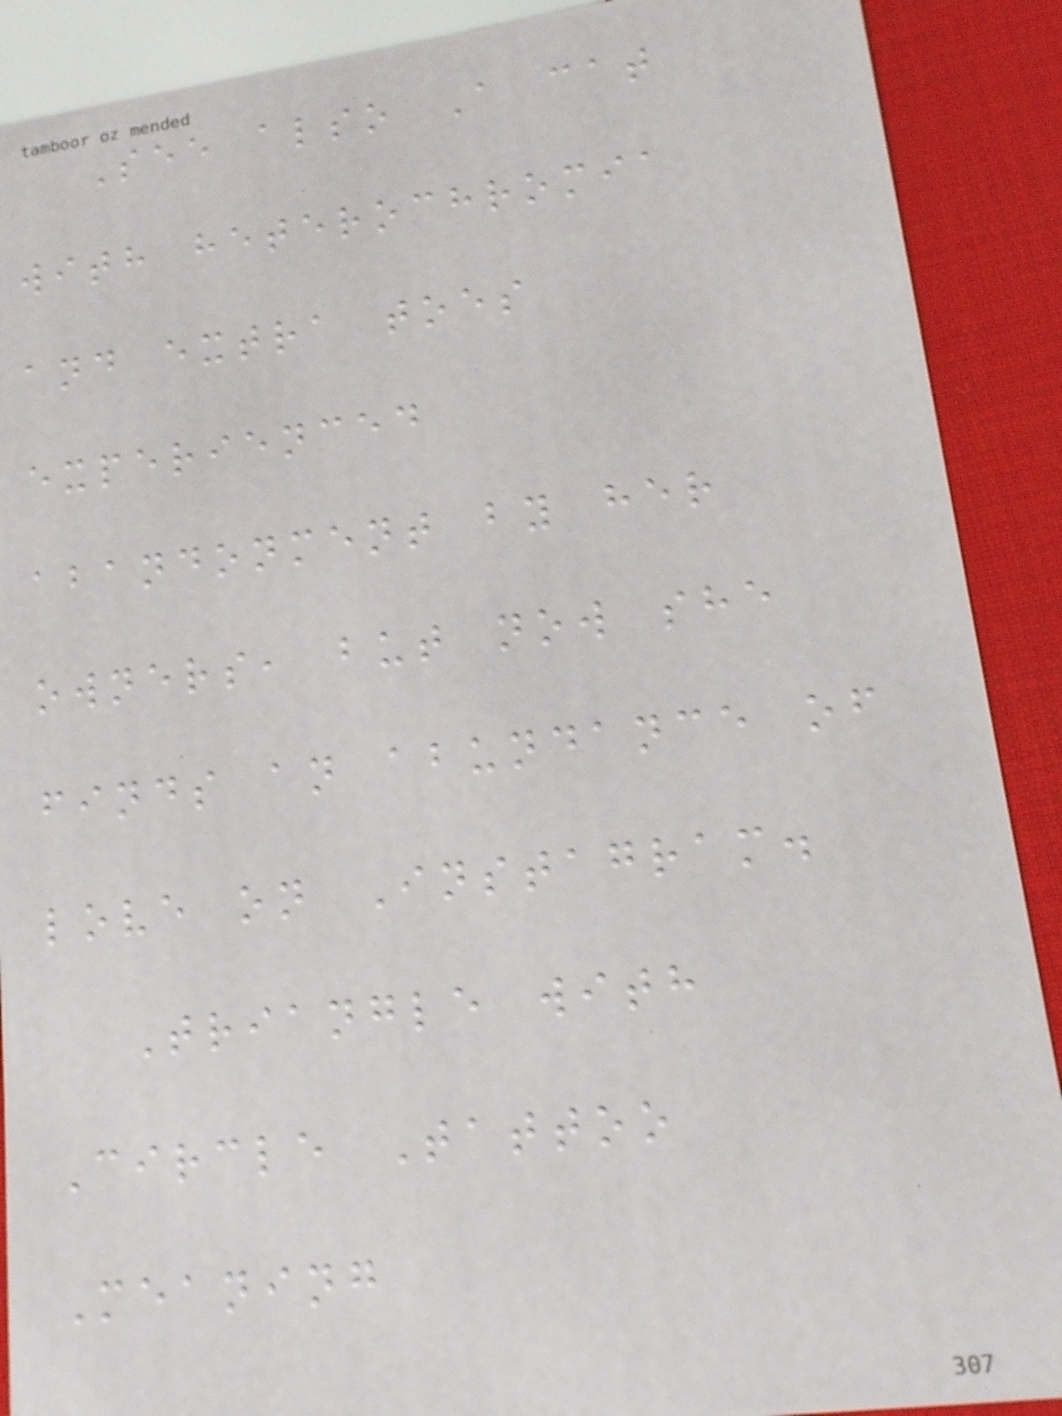See also A cat
with heterochromia
and extra toes
experienced
abandonment by her
owners, but now she
finds an abundance of
love on Instagram.
Triangle with
Circle Tattoo
Meaning
